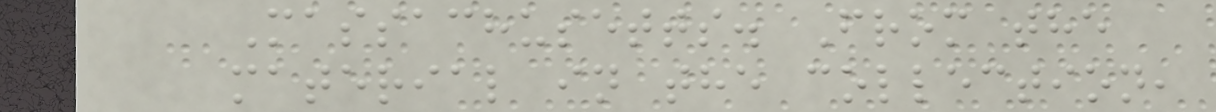Massachusetts. From the
material in the collection,
